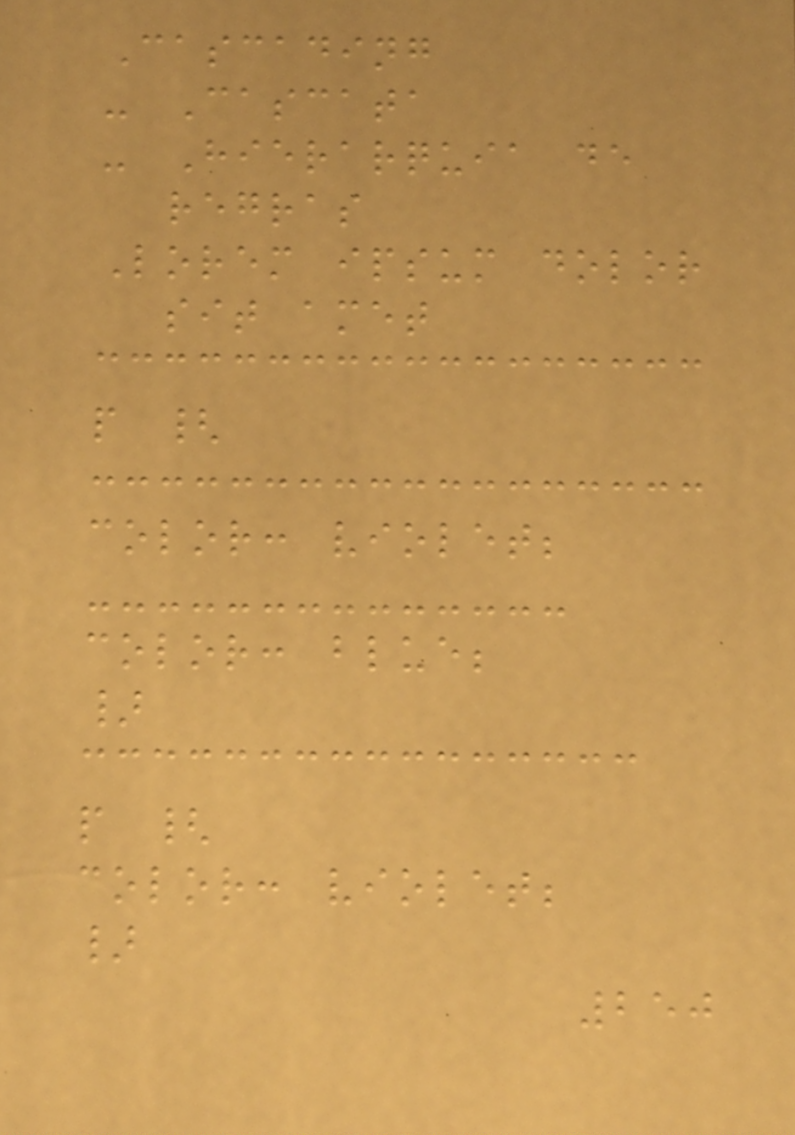Cascading
- Cascata
- Hierarquia de
regras
Lorem ipsum dolor
sit amet
p {
color: violet;
color: blue;
}
p {
color: violet;
}
250
